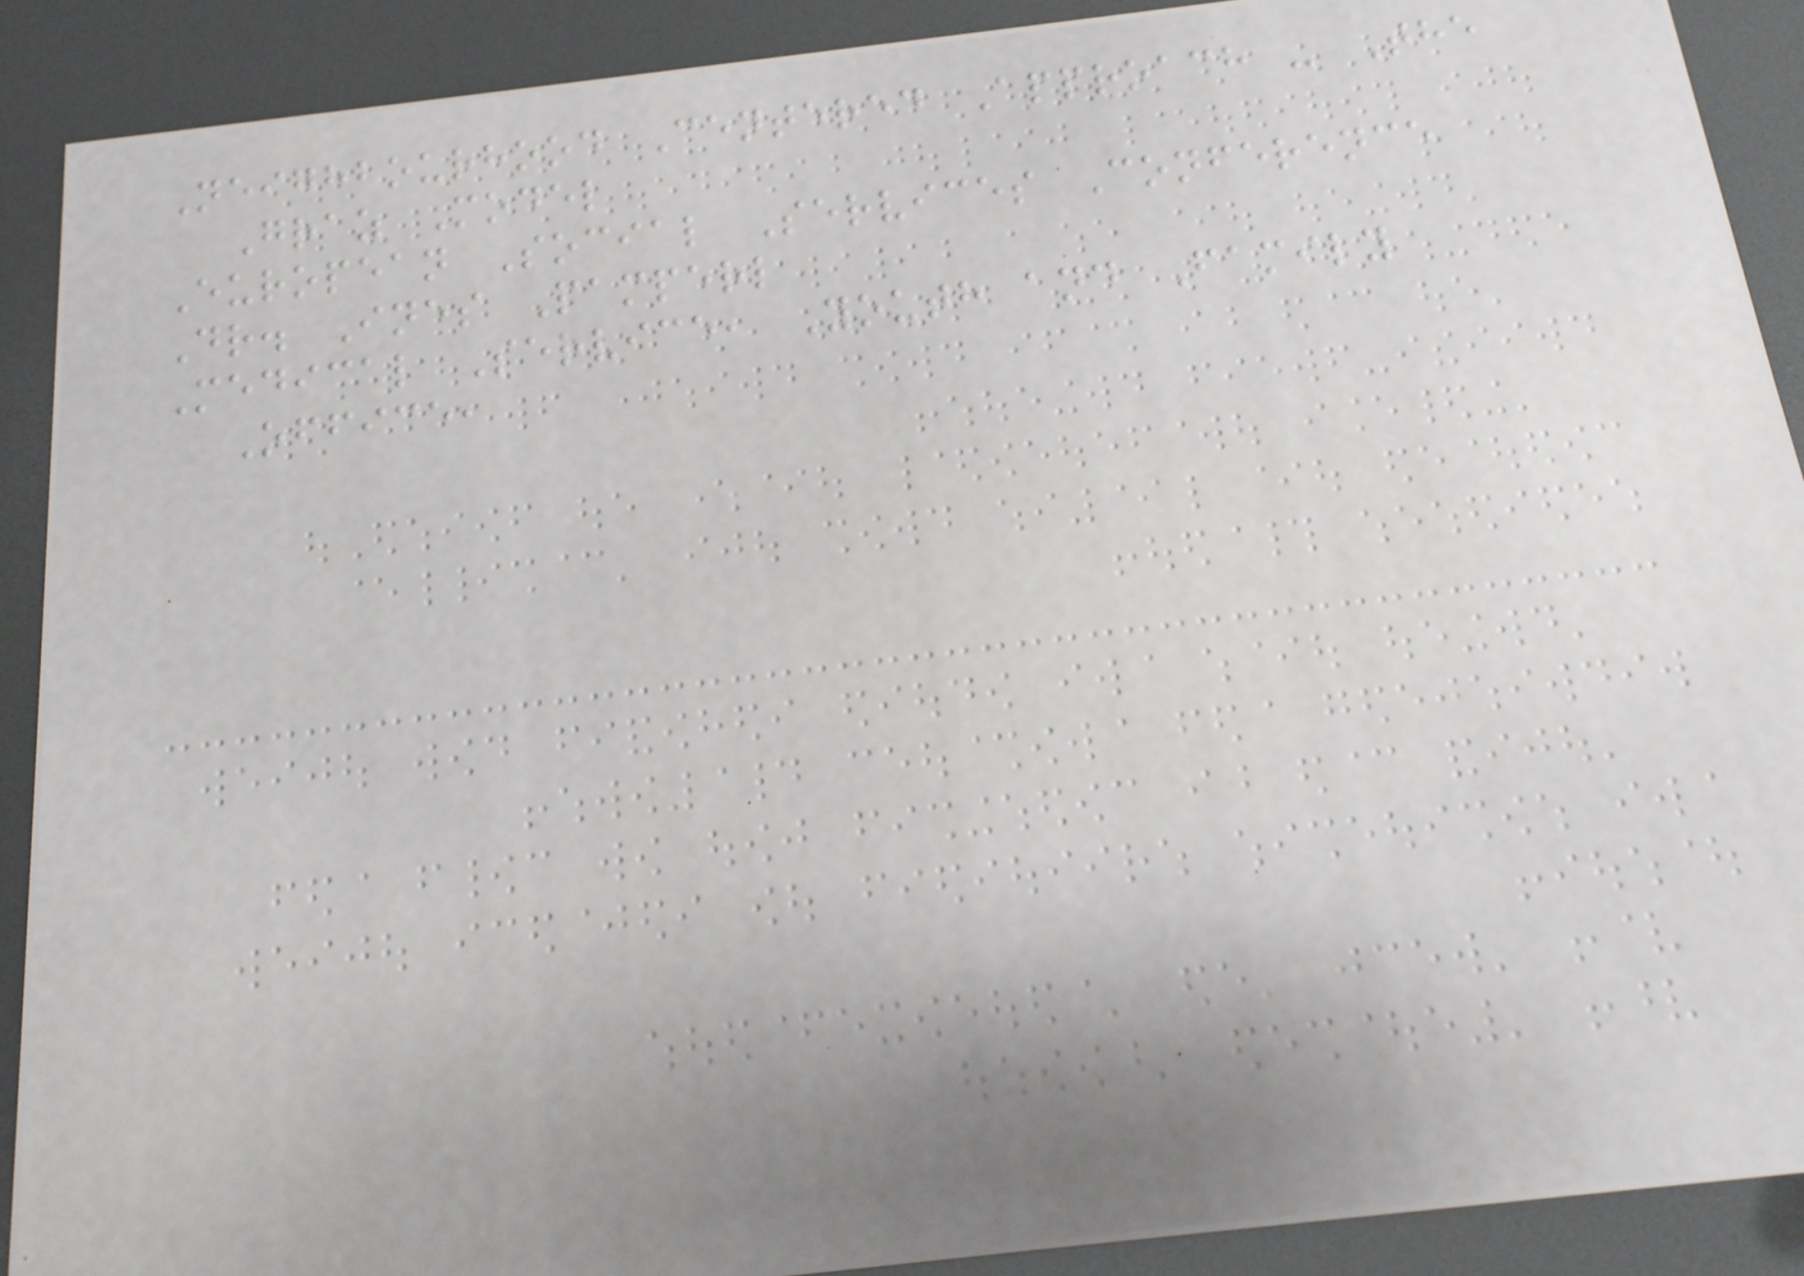Neighbourhood Centered Approach - The
Graz Model
European Social Services Conference
Dr. Ines Pamperl
Medical Service, Youth and Family
Office,
